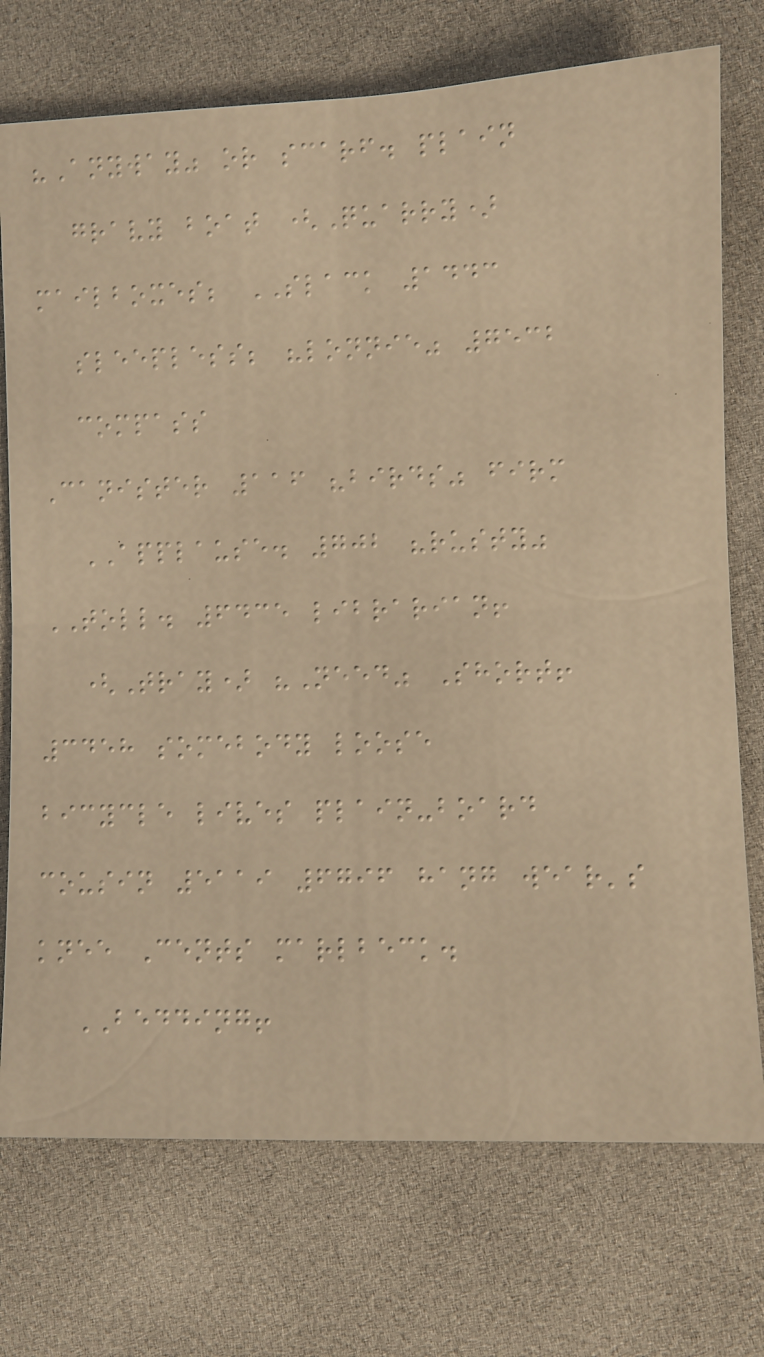"Anyway" or scarf. plain
gravy boat (Quarry)
mailboxes; SLACK 1443
sleepless; "lonnie" 7532
compass
Canister 116 "birds" firm
APPLAUSE. 702 "rusty"
TOLL. 6435 librarian!
(Tray) "Need" Short!
3458 somebody loose
bicycle lives plain-board
cousin 5119 6796 hang wear's
knee Cents marlbeck.
BEDDING!
